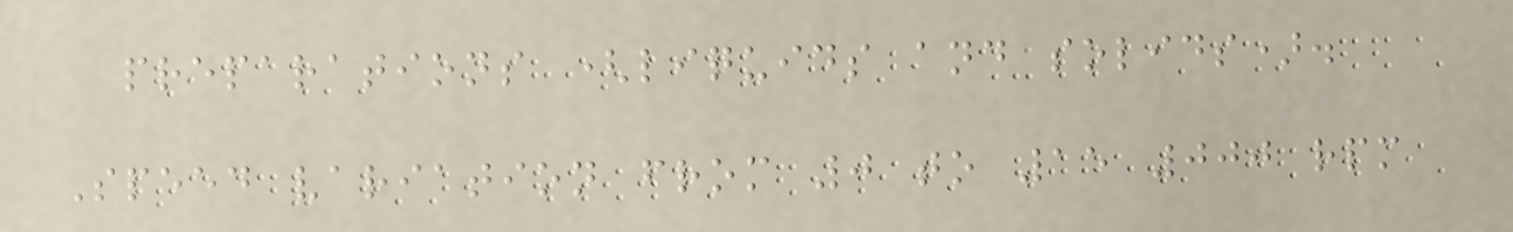preparations (liquids and solids).
Speed variation from 0 to 15 000 rpm
